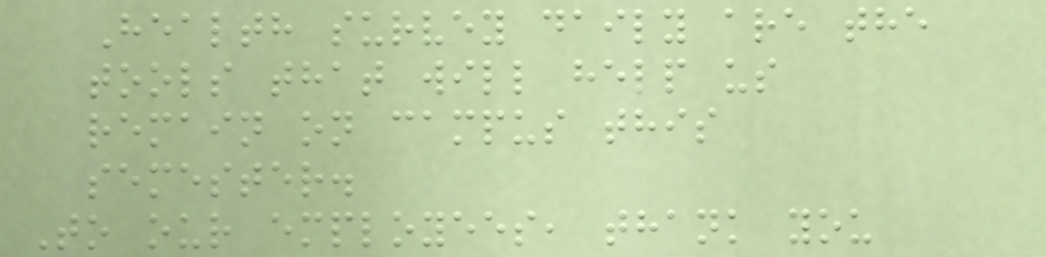Health survey daily are the
tools that will help us
remain on campus this
semester.
To our employees, thank you
